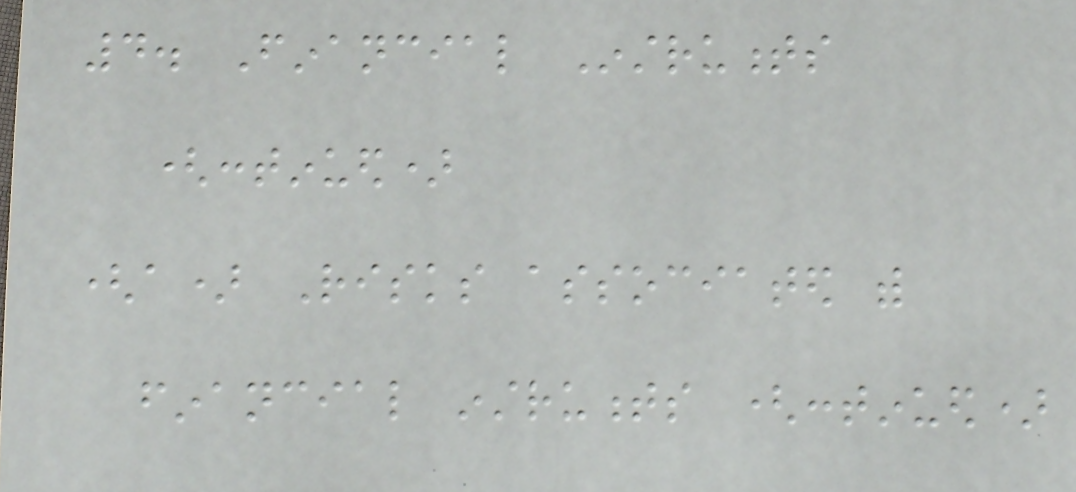4. Financial Instruments
(continued)
(a) Risks associated with
financial instruments (continued)
